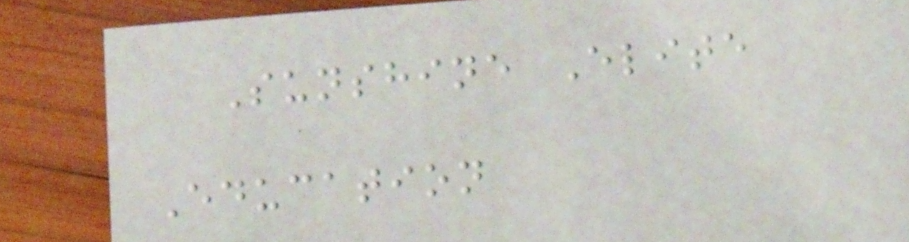Sunshine Elite
Education
